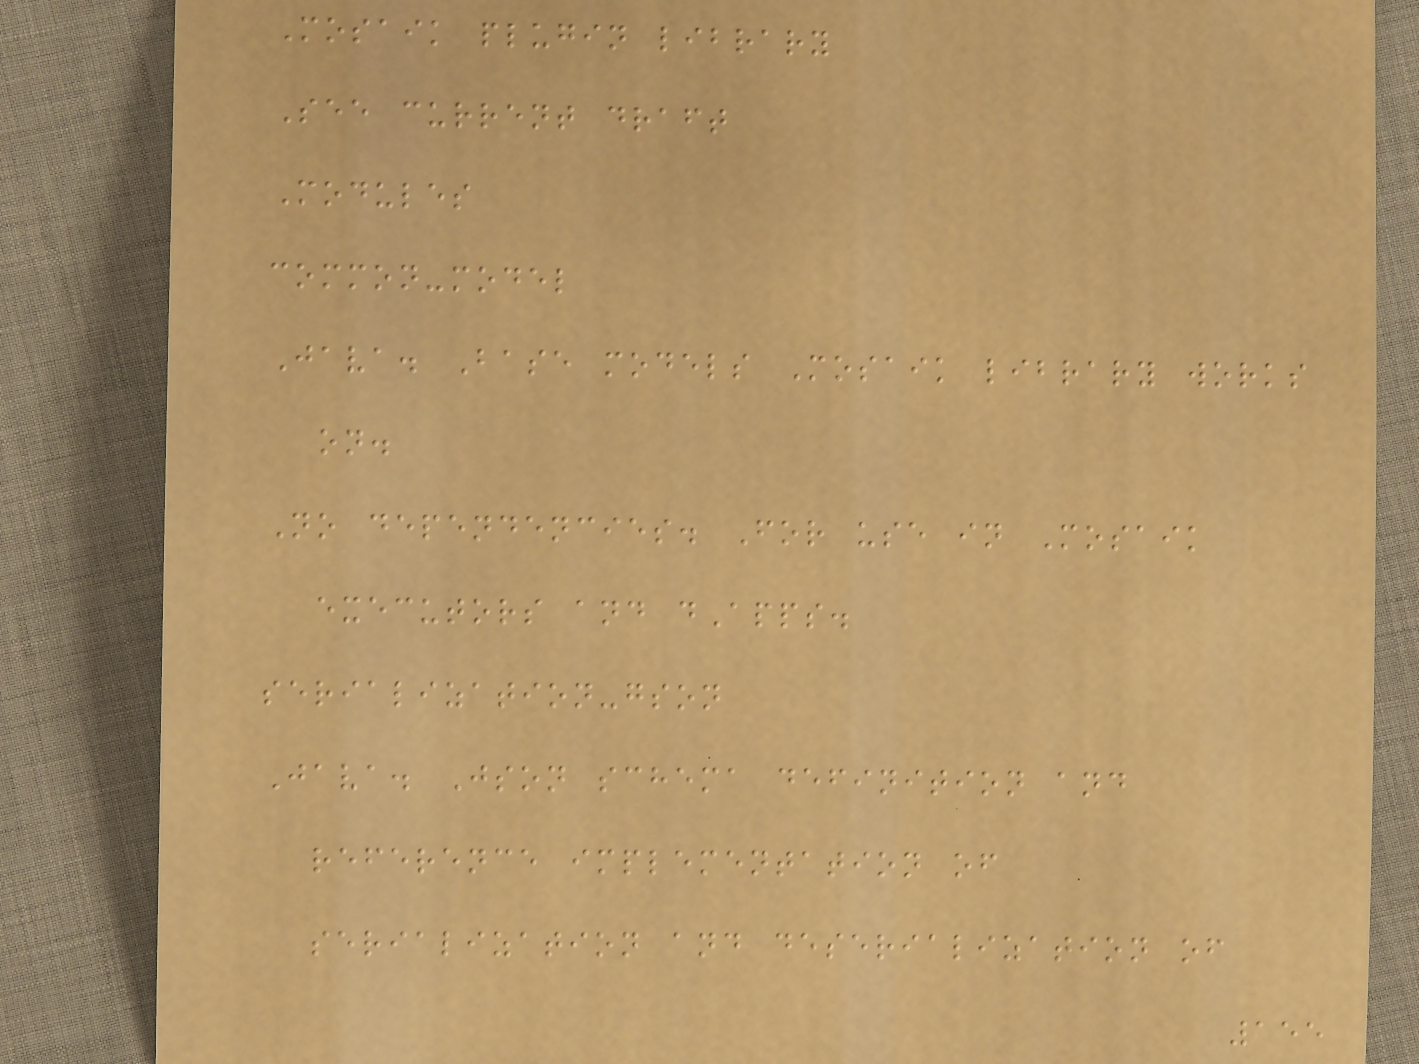Mosaik plugin library
See current draft
Modules
common-model
Java. Base models Mosaik library works
on.
No dependencies. For use in Mosaik
executors and dApps.
serialization-gson
Java. Json schema definition and
reference implementation of
serialization and deserialization of
155
